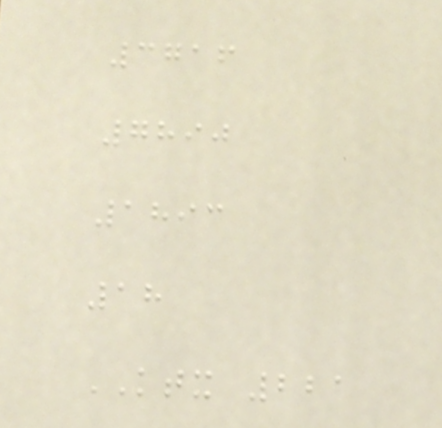3716
7890
1893
18
KTX 221
